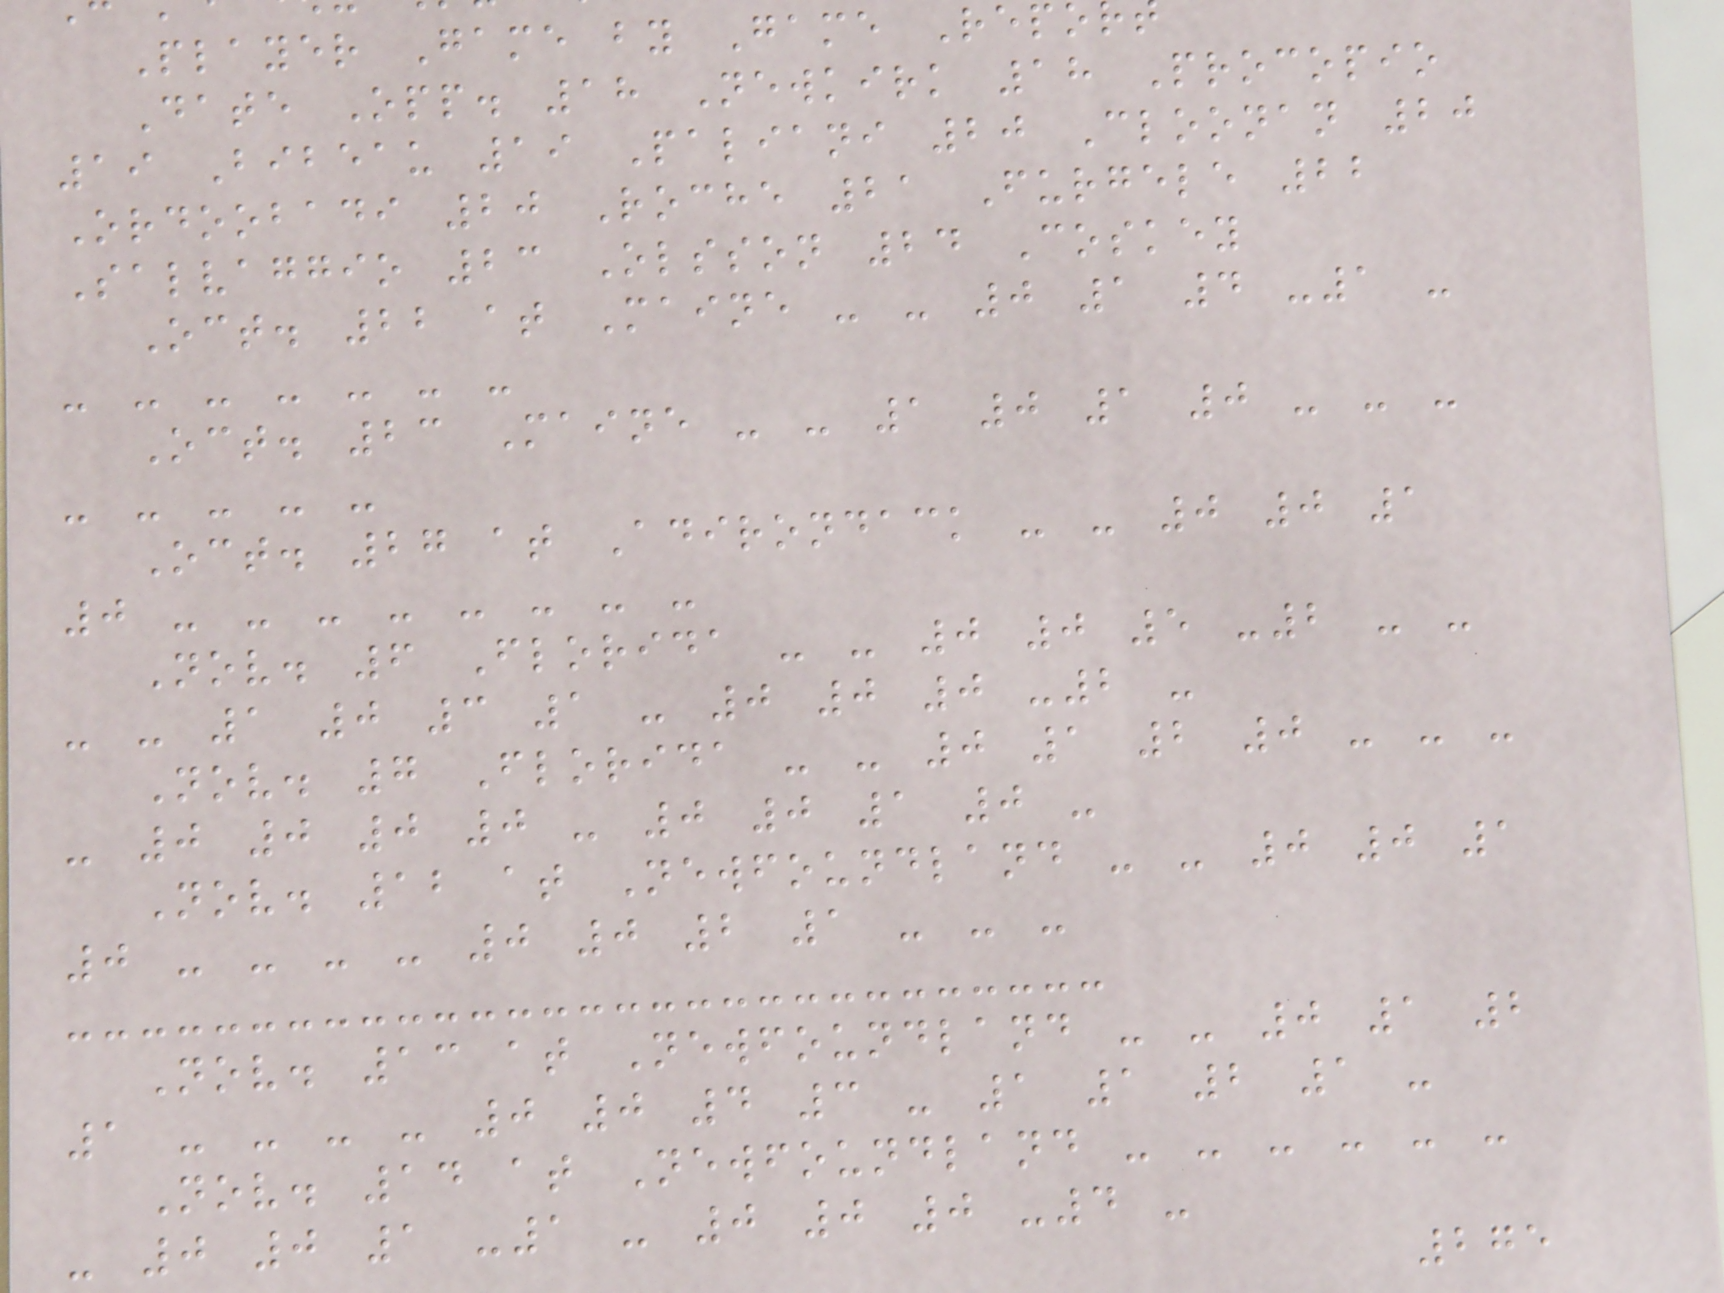Player Game by Game Repo
Date Opp. 18 Newkirk 18 Procopio
19 Bibeau 19 Paliani 20 Cloonan 20
Ordoobadi 20 Roche 21 Furgele 22
Salvaggio 23 Olsson 24 Coskey
Oct. 22 at Maine - - 0 1 4 -1 -
- - - - - - -
Oct. 23 Maine - - 1 0 1 0 - - -
- - - - -
Oct. 27 at Adirondack - - 0 0 1
0 - - - - - - - -
Nov. 6 Florida - - 0 0 5 -2 - -
- - 1 0 3 1 - 0 0 0 -2 -
Nov. 7 Florida - - 0 1 2 0 - - -
- 0 0 0 0 - 0 0 1 0 -
Nov. 12 at Newfoundland - - 0 0 1
0 - - - - 0 0 2 1 - - -
Nov. 13 at Newfoundland - - 0 1 2
1 - - - - 0 0 4 3 - 1 1 2 1 -
Nov. 14 at Newfoundland - - - - - -
- 0 0 1 -1 - 0 0 0 -4 -
275
